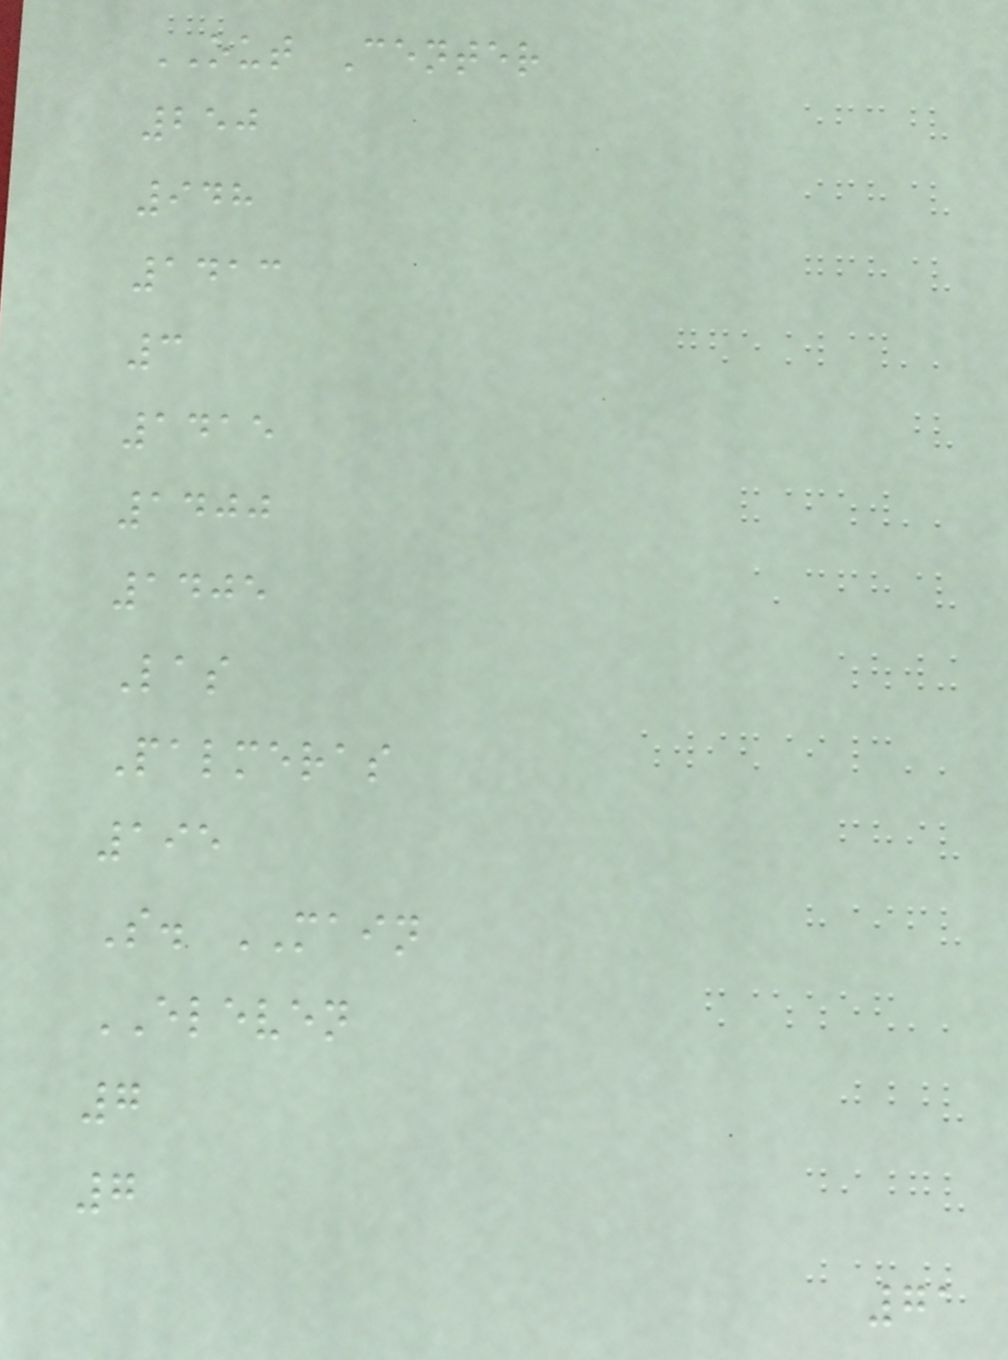OUT Center
250
948
1413
3
1415
1400
1405
Las
Palmeras
195
S. MAIN
ELEVEN
7
7
71
